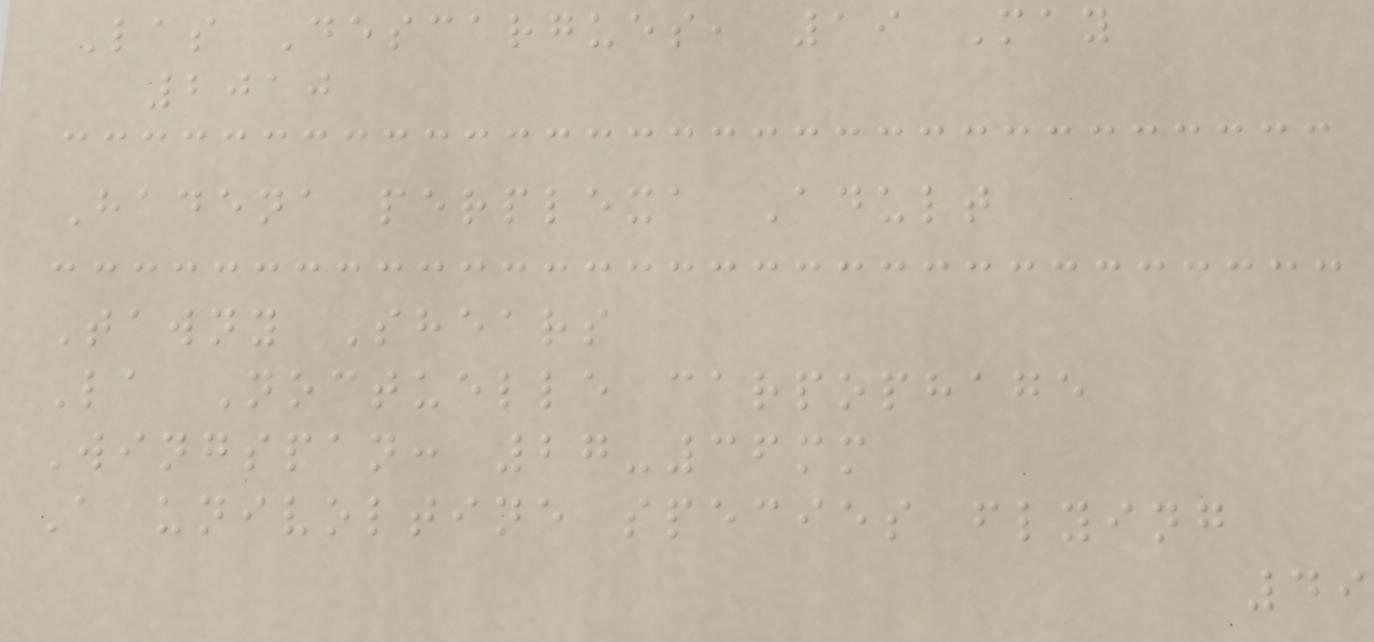Las Descargues, 19 May
2010
Hadena perplexa Adult
Tawny Shears
La Noctuelle carpophage
Wingspan: 27-36mm
A univoltine species flying
49
